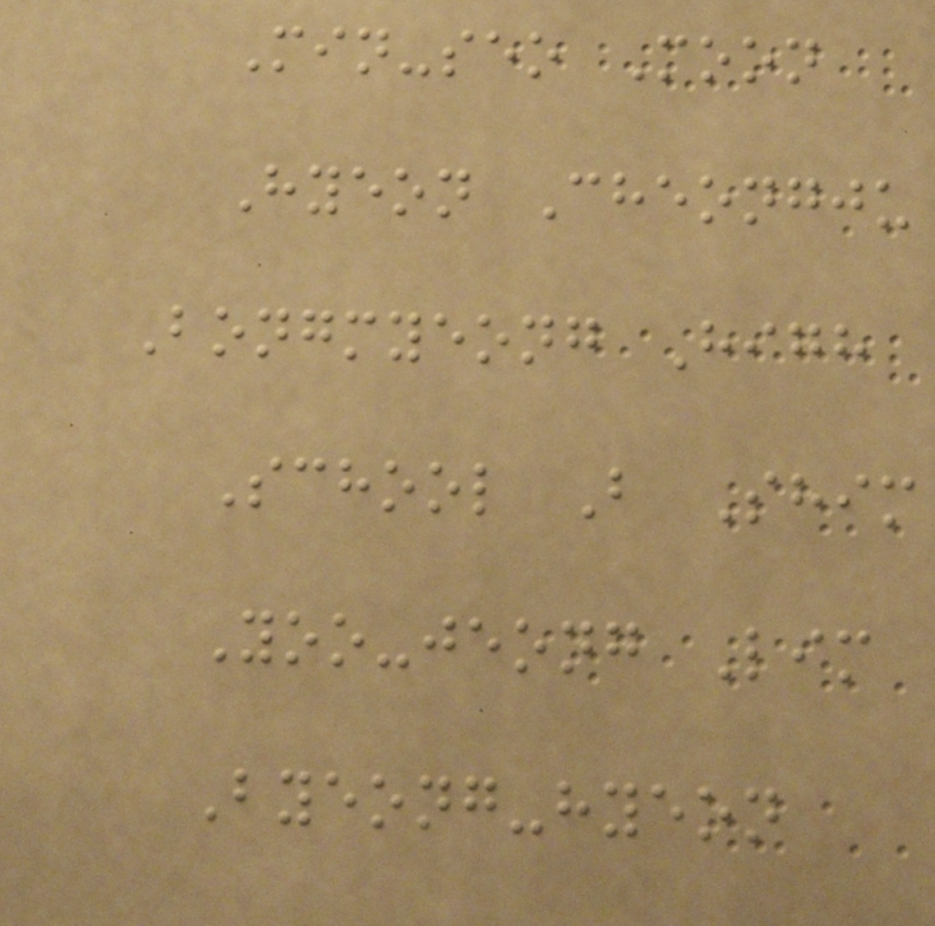Min-seo Moon
Hyeon Cheongju
Bongmyeong High
School B Shim
Yoo-jeong Lim
Byeong-hyeon
